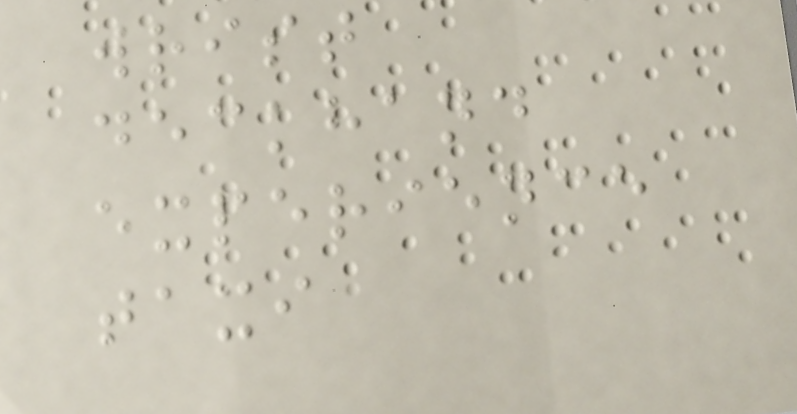wrist
deckhand
experience
taxi
